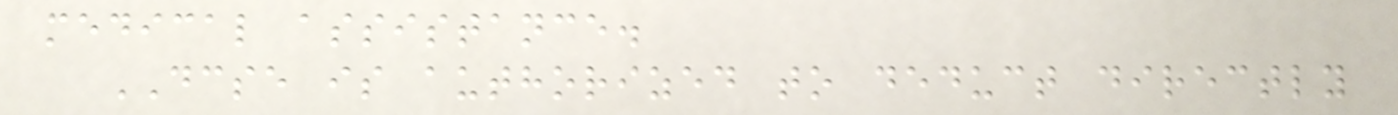medical assistance.
DCSE is authorized to deduct directly
